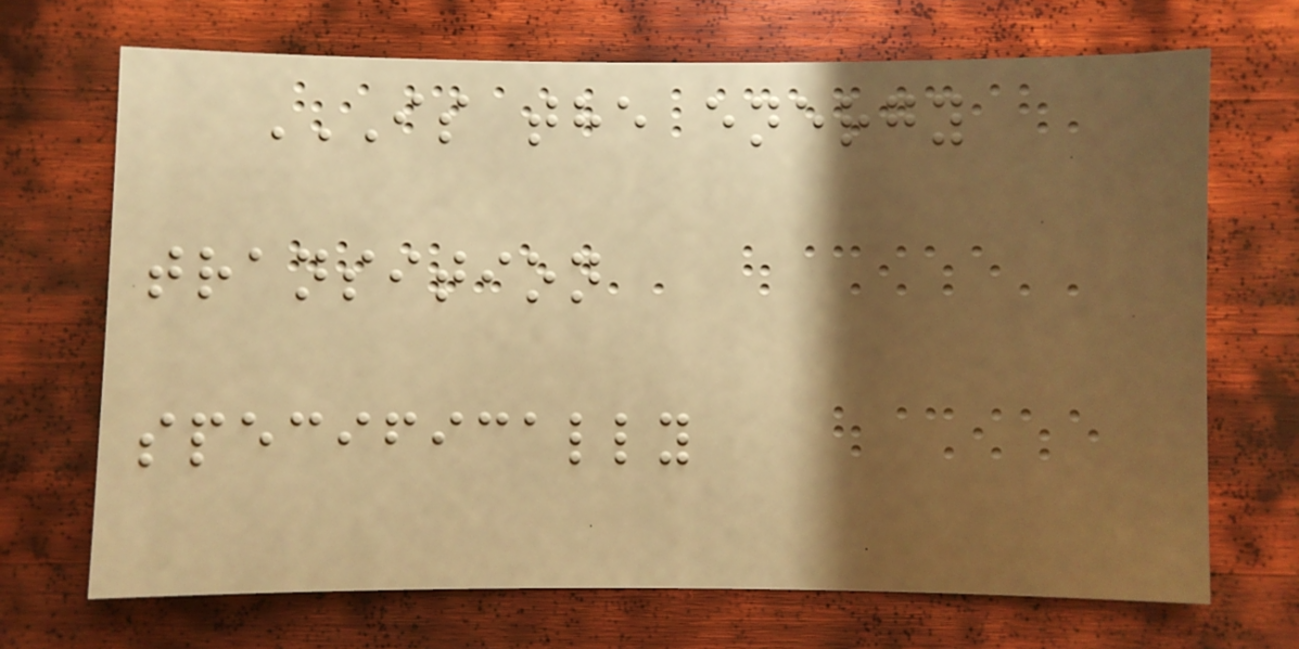IS THE ENERGY
TRANSITION
SPECIFICALLY
